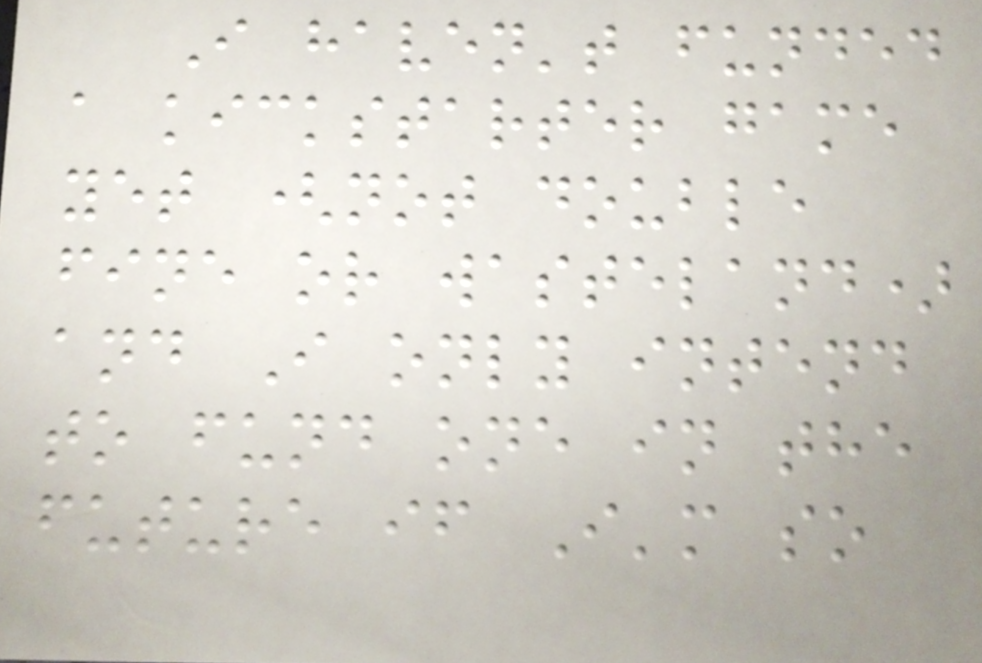I haven't funded
a kickstarter game
yet (not double
fine or wasteland)
and I only intend
to fund one in the
future if I'm so
